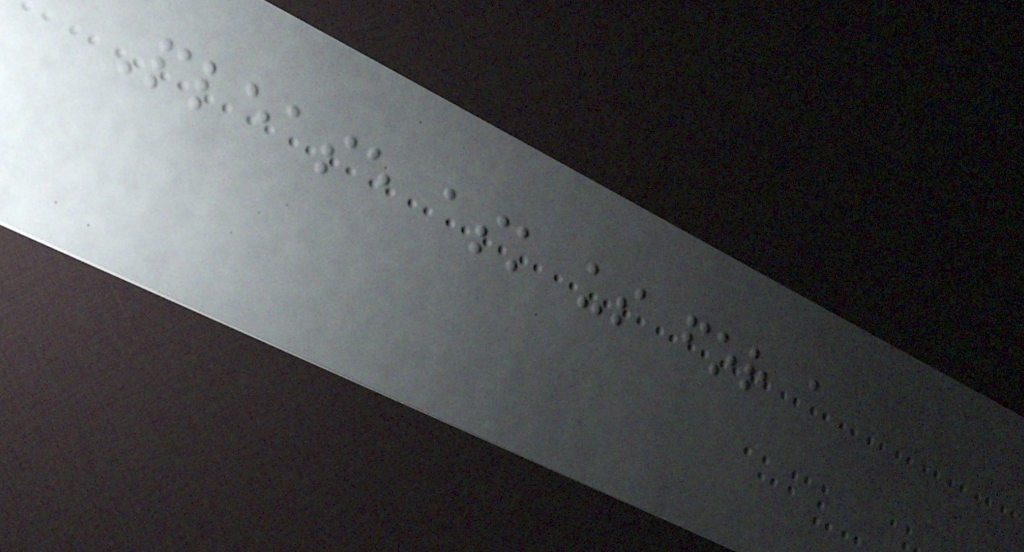Please ask us for a
